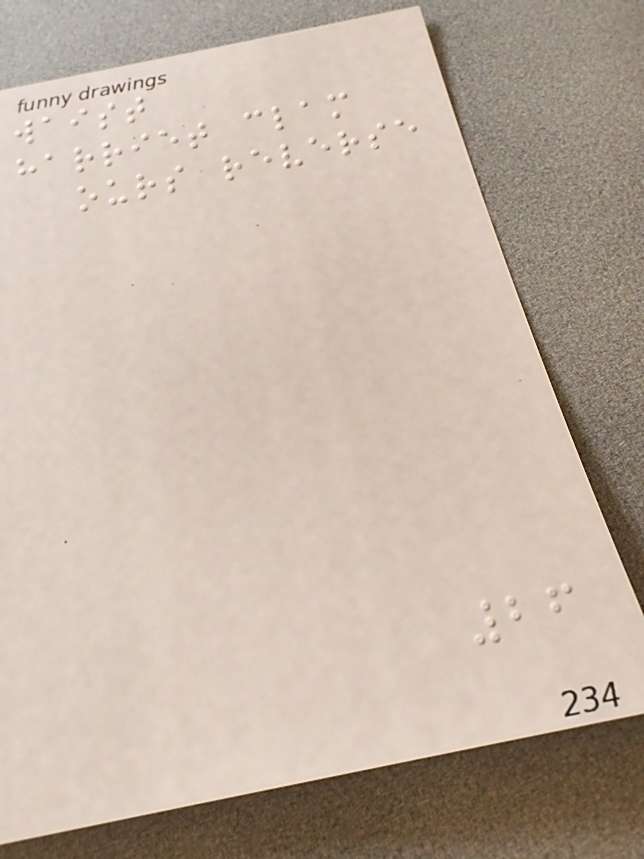waist
harriet clam
ours reverse
26
